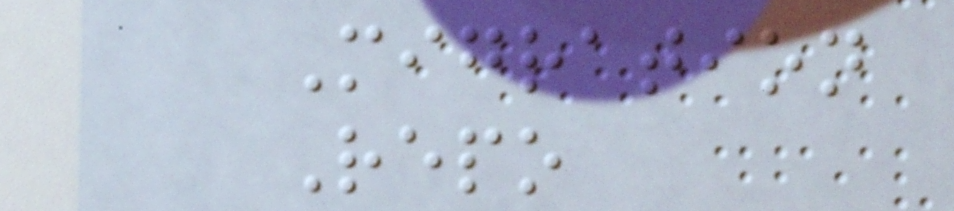Migration
Repo
